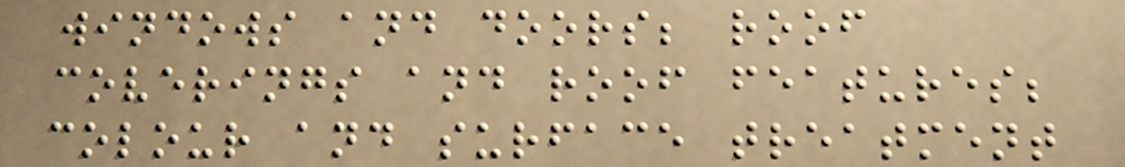windows and doors; roof
coverings and roof features;
colour and surface treatment
